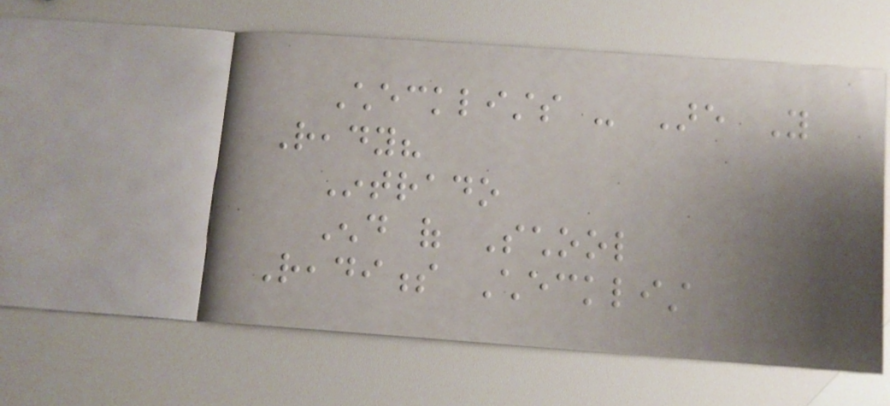Checklists - Are You
Ready?
Intrado
End of School
Readiness Checklist
